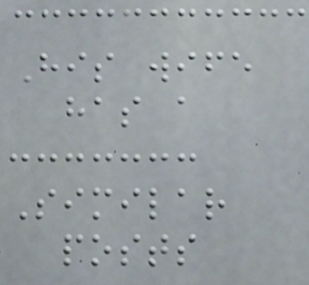His wife
has a
Similar
posts
